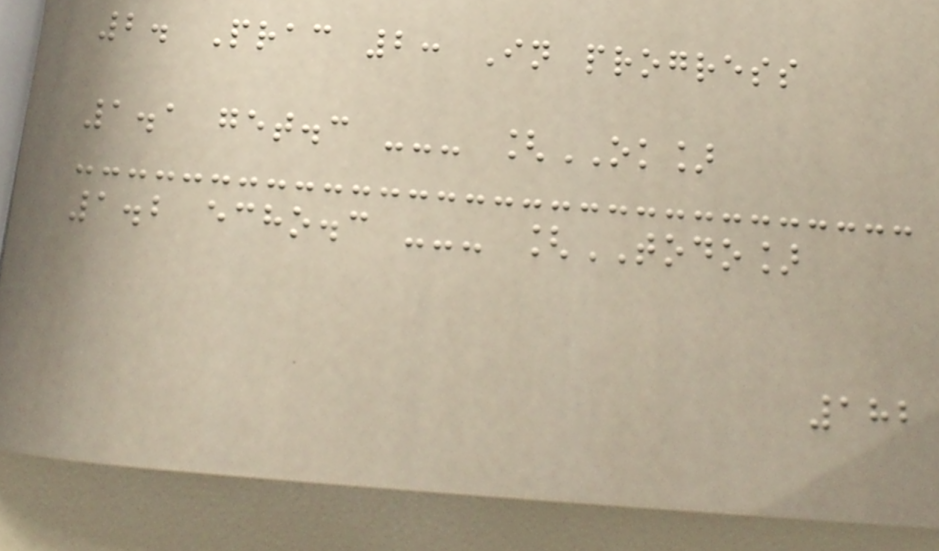2. Prac 2: In progress
1.1 get.c --- [OK]
1.2 echo.c --- [TODO]
182
